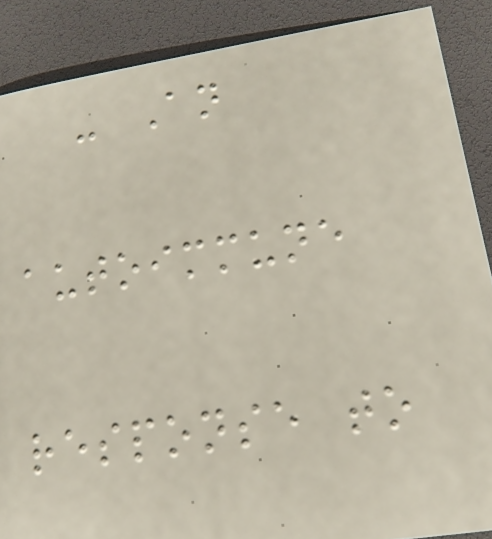- An
autoimmune
response to
